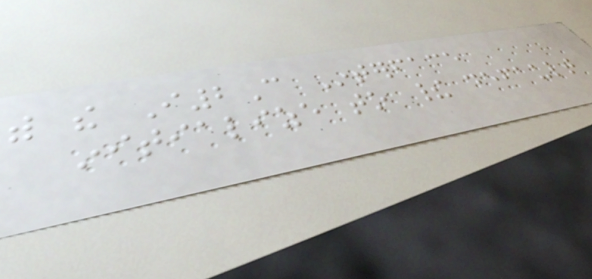with the I2C Interface
initialize to their default
